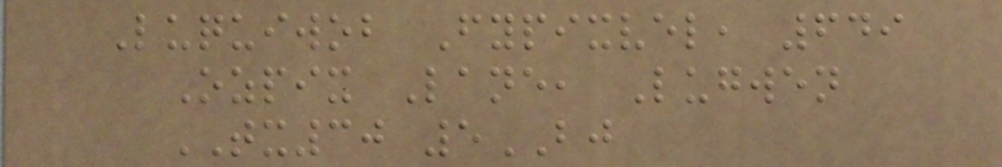Luquiwob Fypixvel, 649
Ozpix Lane, Lugwen
TX30 5BJ
